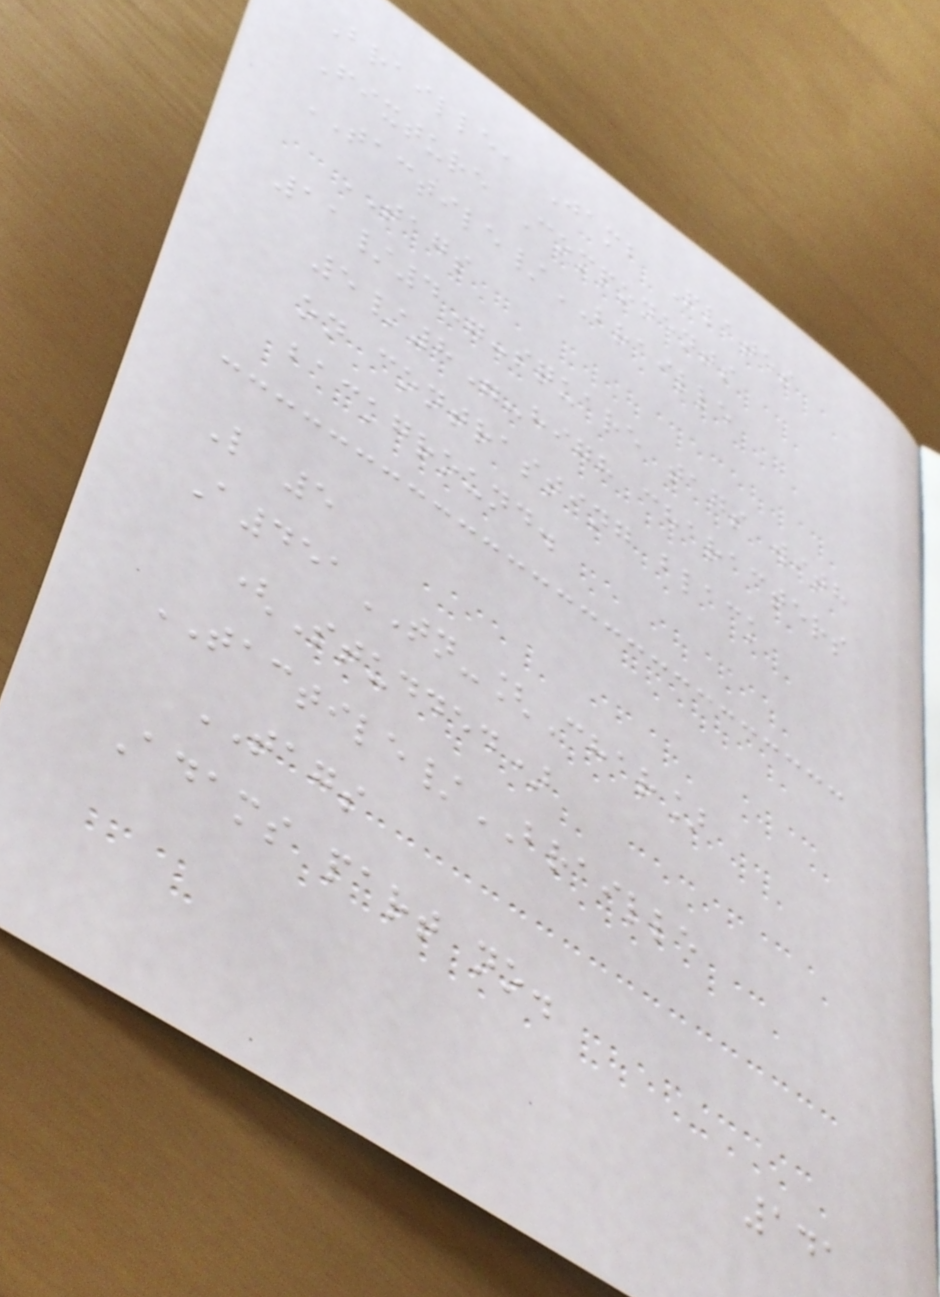Braille, Jamb Plates
Fixture Components
TACTILE/BRAILLE
TAGS
11/4"-square tags with
5/8"-high characters
on contrasting black
background.
L 5
A451TN-[Char]
(Studded)
TACTILE/BRAILLE
TAGS
Adams part no.
141
